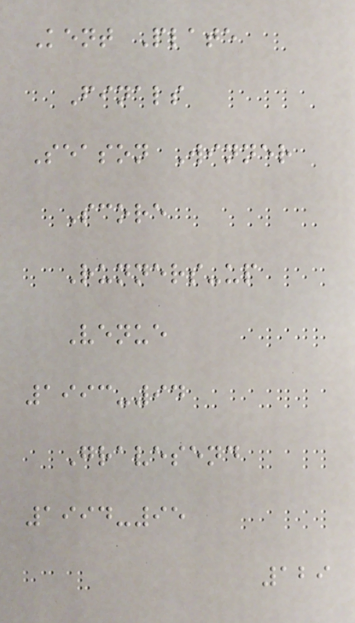Kent Plate
Finals
Season Winner
Score
Runners-up
Venue
1993-94
Gravesend
1994-95
129
